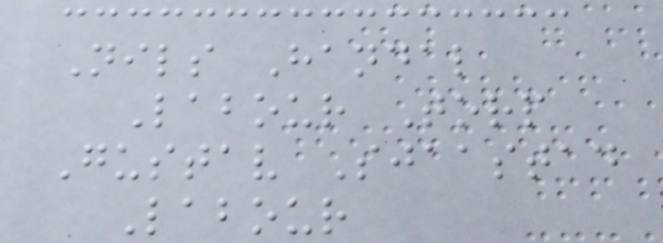Nils Handal
Labour Torp
Gustav Sjaastad
Labour
